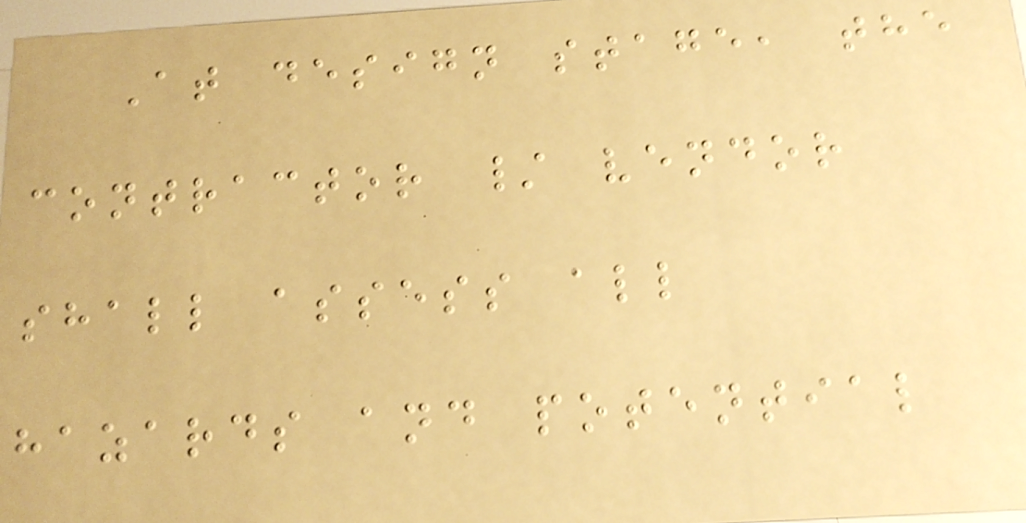At design stage, the
contractor / vendor
shall assess all
hazards and potential
